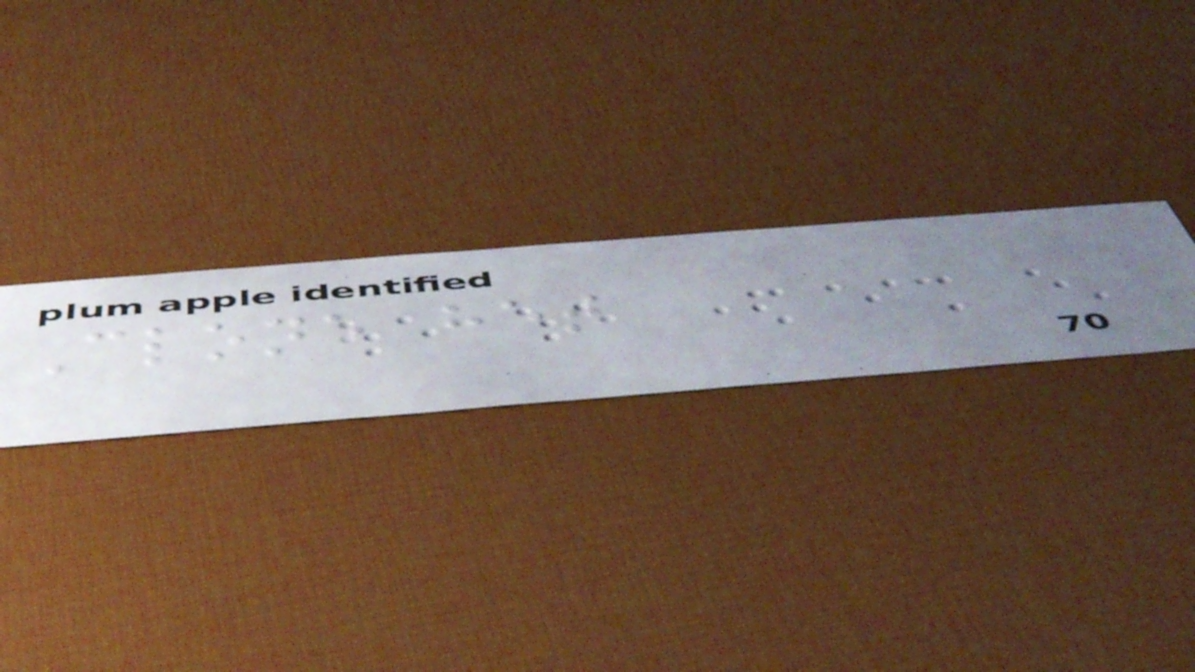Clone het
